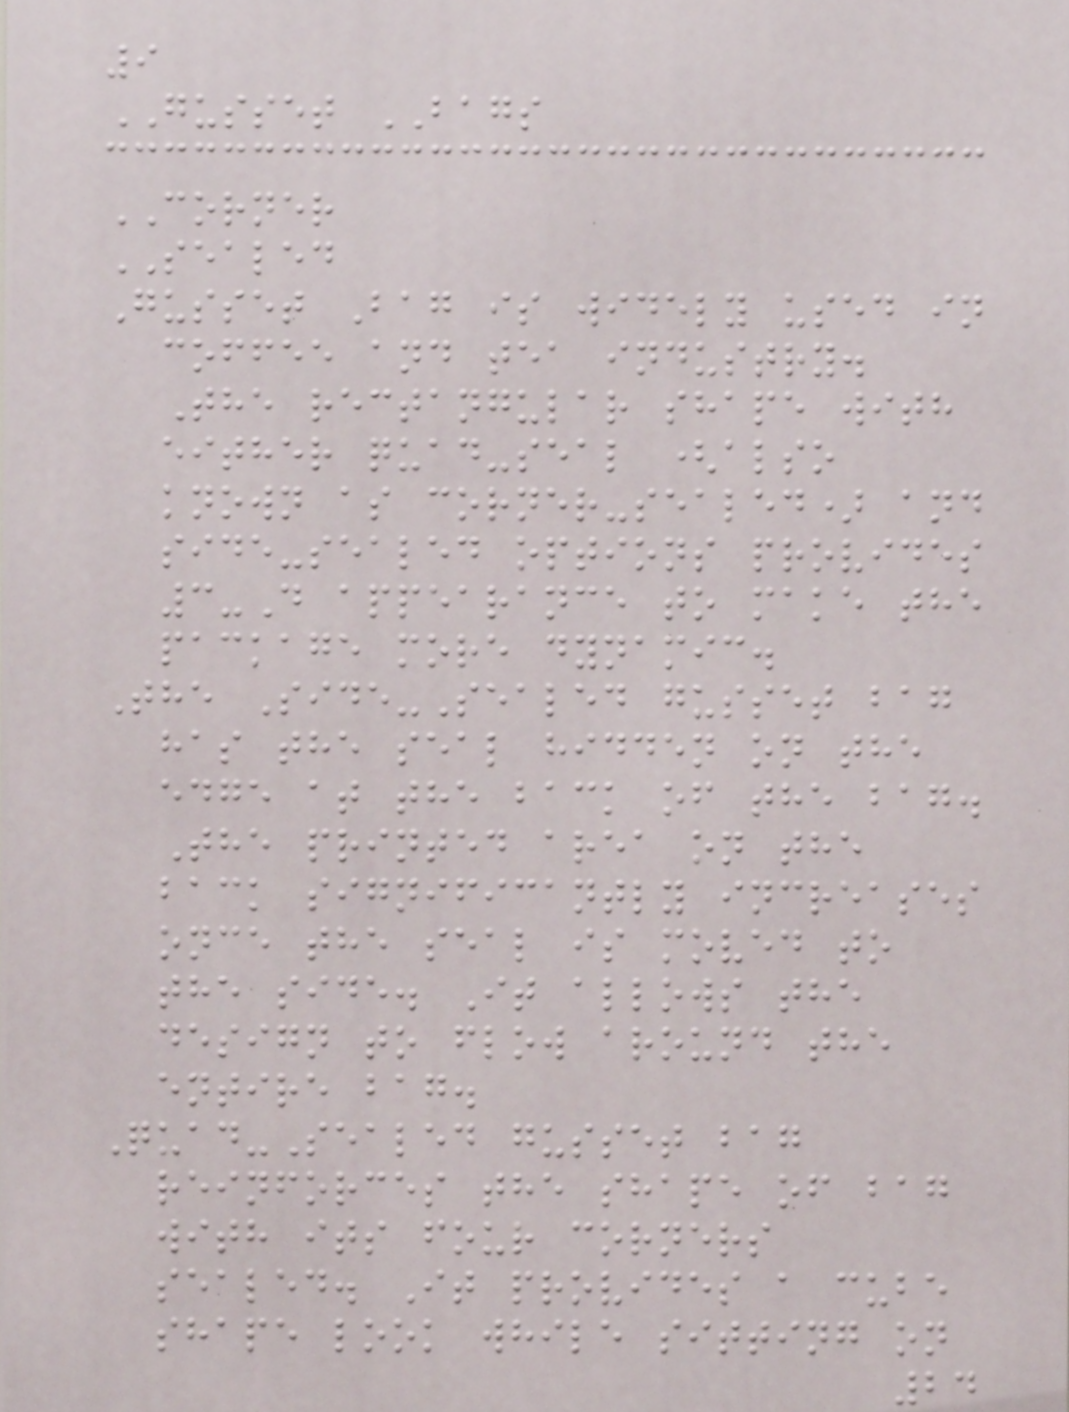9
GUSSET BAGS
CORNER
SEALED
Gusset Bag is widely used in
coffee and tea industry.
The rectangular shape with
either quad-seal (also
known as corner-sealed) and
side-sealed options provides
3-D appearance to make the
package more dynamic.
The Side-Sealed gusset bag
has the seal hidden on the
edge at the back of the bag.
The printed area on the
back significantly increases
once the seal is moved to
the side. It allows the
design to flow around the
entire bag.
Quad-Sealed gusset bag
reinforces the shape of bag
with its four corners
sealed. It provides a cube
shape look while sitting on
24
